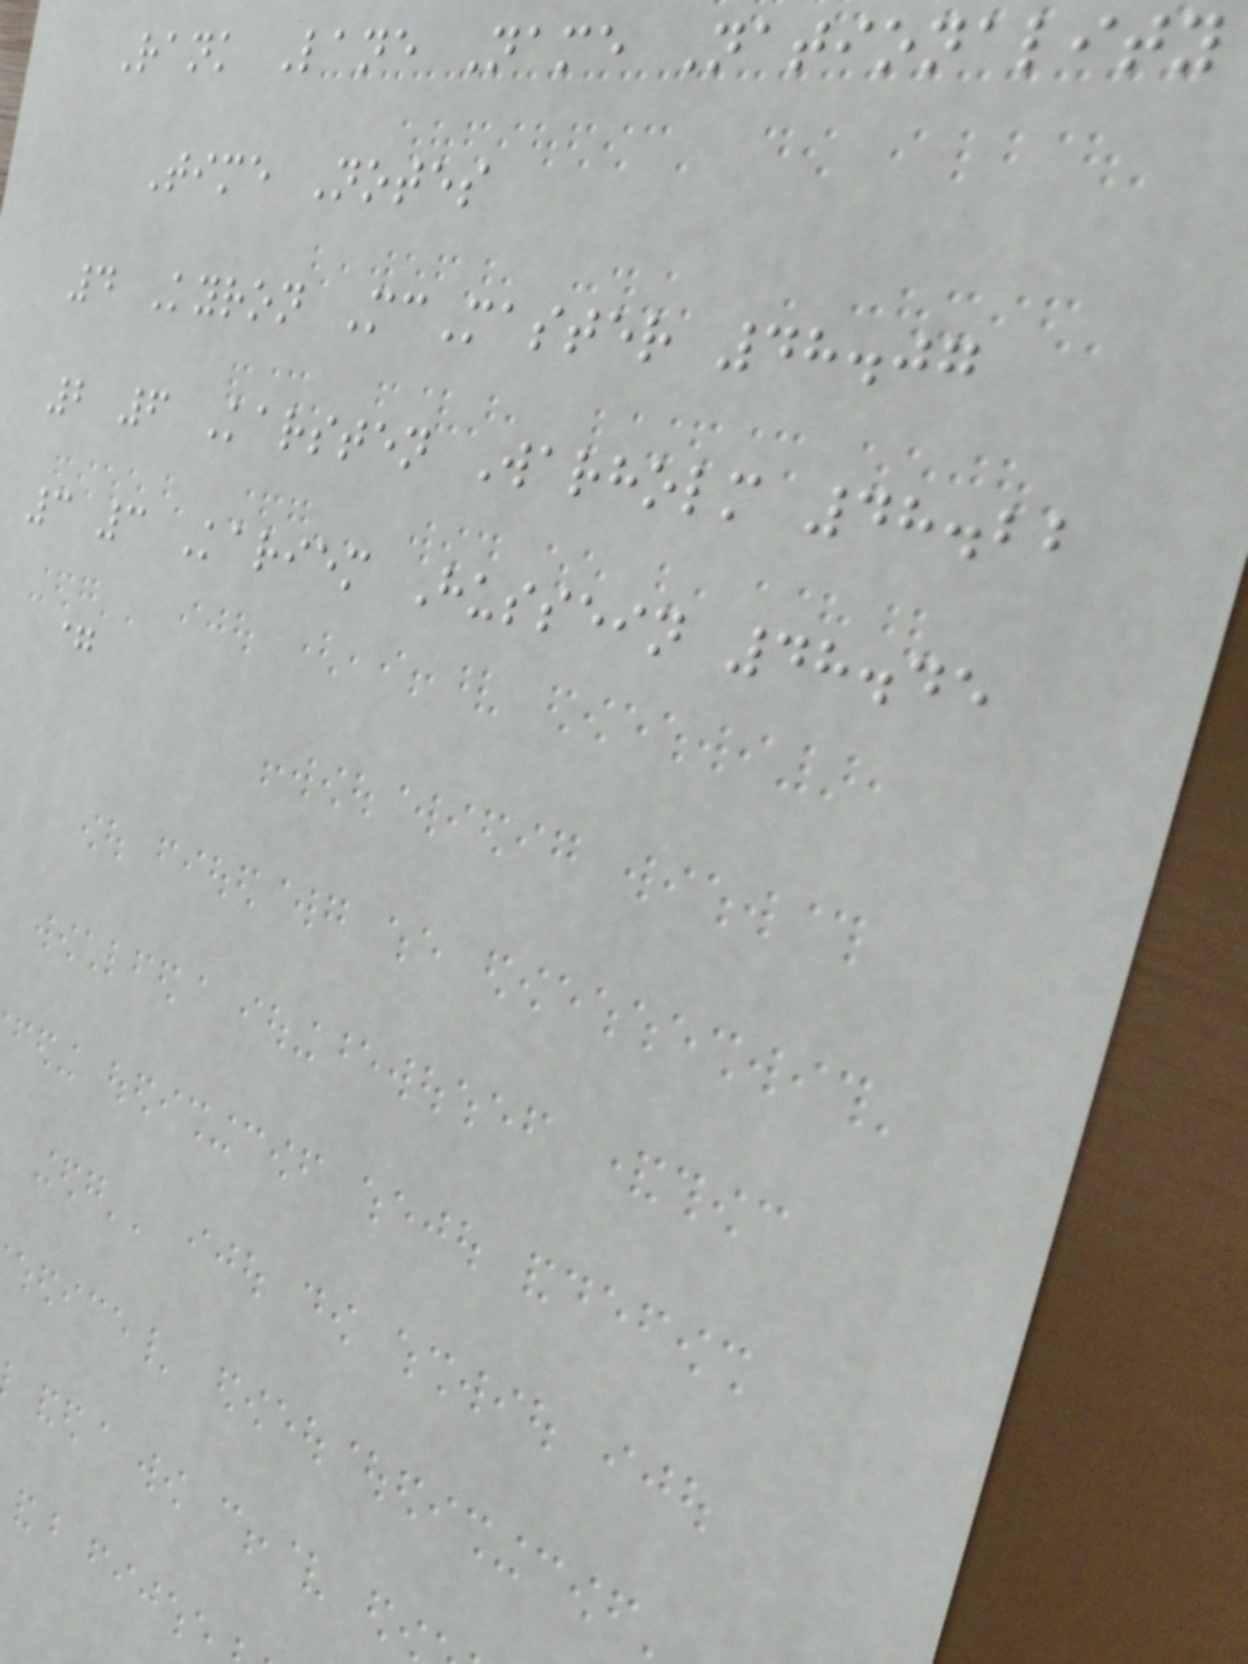Rank Lane Name Nationality
Time Notes
4 Kyron McMaster 48.07
2 6 Karsten Warholm 48.22
3 3 Kariem Hussein 48.45
=
